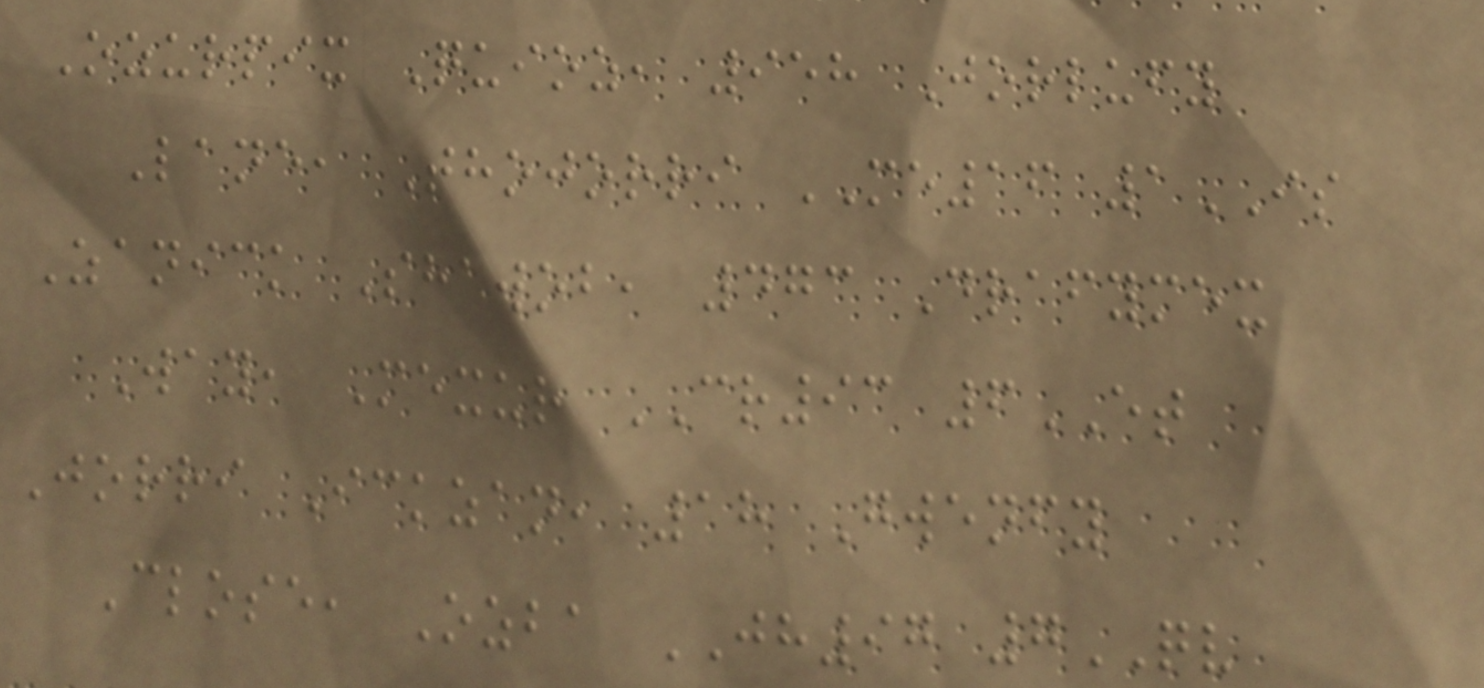Ozurpix Quioz, 958 Jorlufy
Lane, Thojorri ME16 1IS
Zanick Shawob, 473 Drafymex
Way, Mexur CR93 6ET
Jorri Ickzan, 18 Gwenfy
Close, Ozba JH97 7QV
